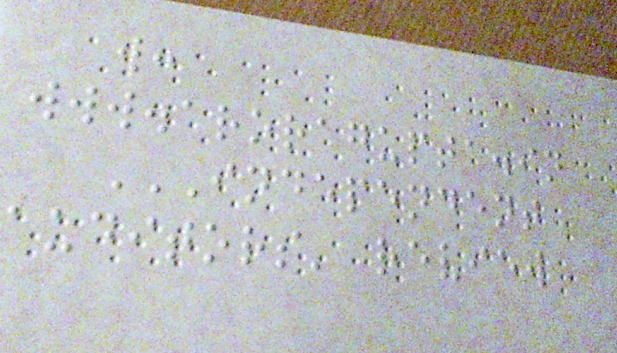w:
www.aroragupta.in
INDEPENDENT
AUDITORS' REVIEW
